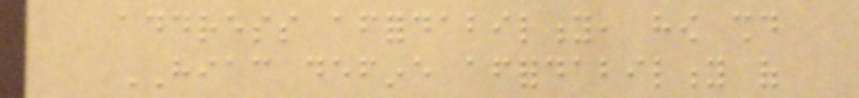address affordability, how should
HIAC define affordability of
